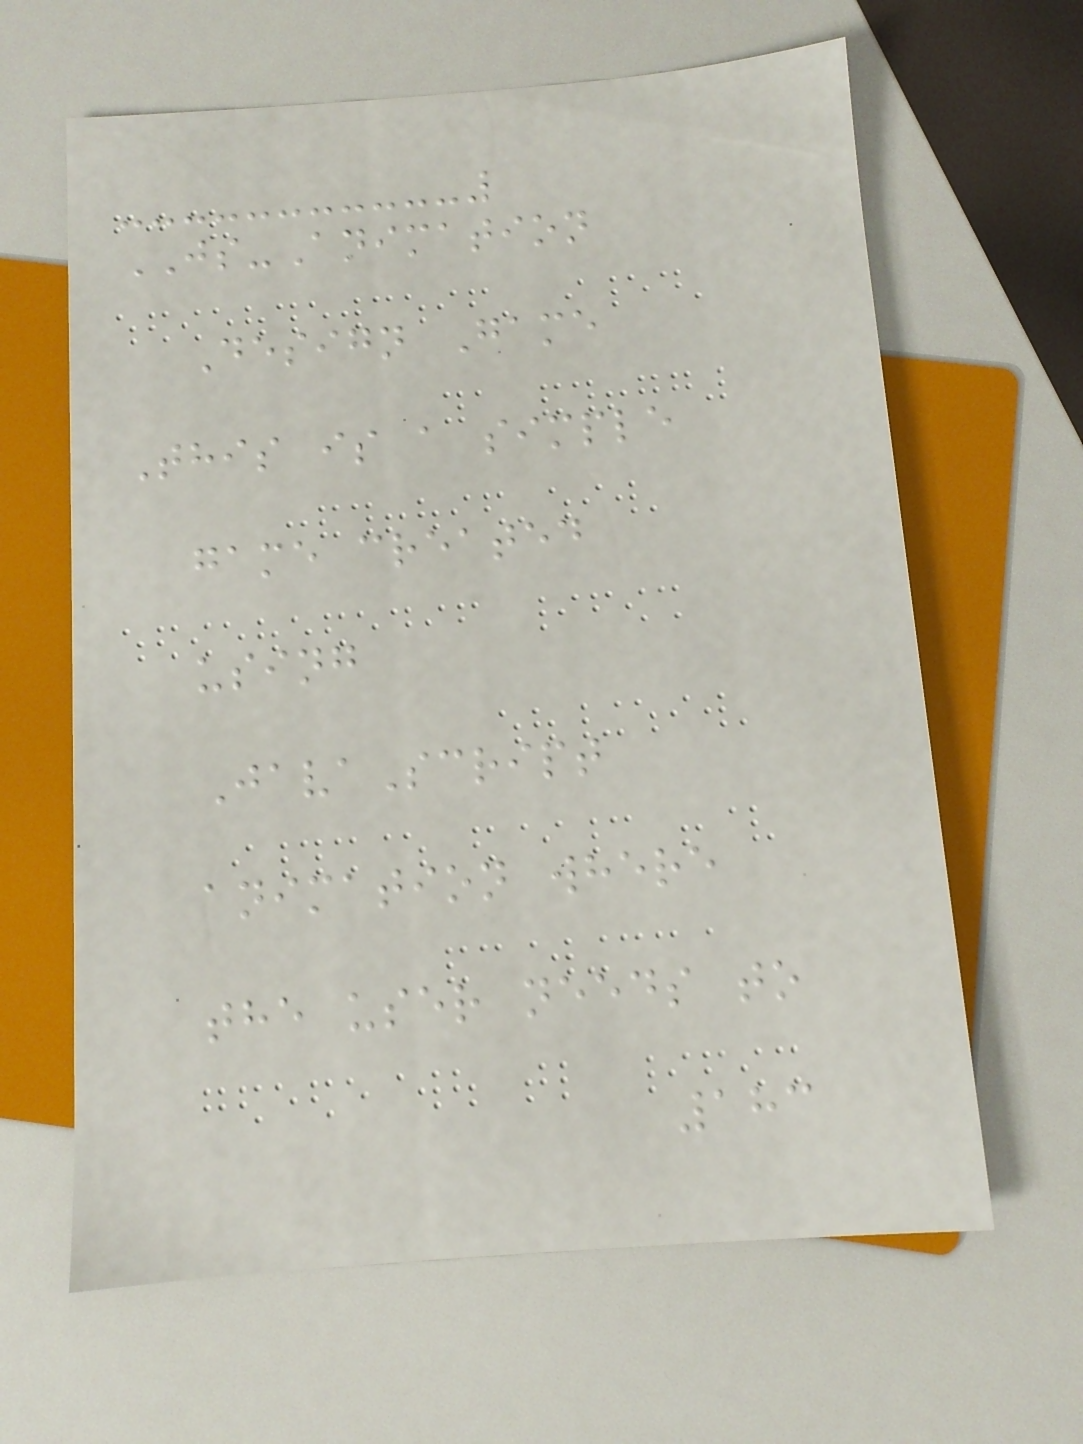JS-Animation
Design Game
This is a simple
game created
using
JavaScript
animation where
the user needs to
183
